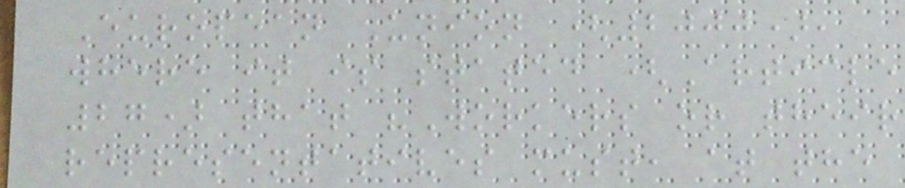European Union (2000),
where it is stated (Article
27) that "Workers or their
representatives must, at the
